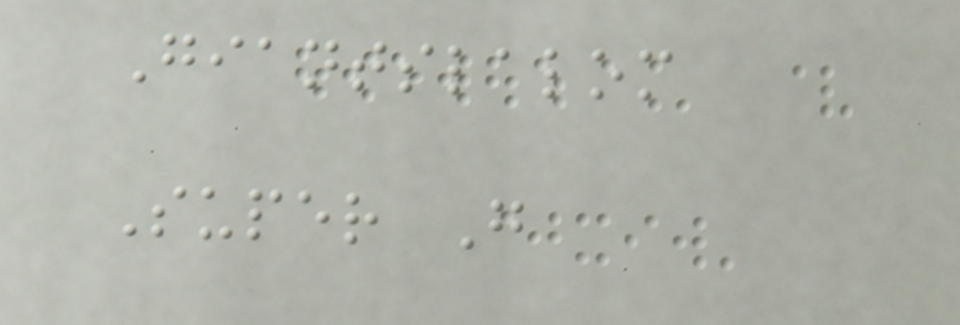Giantslalom
Super G
